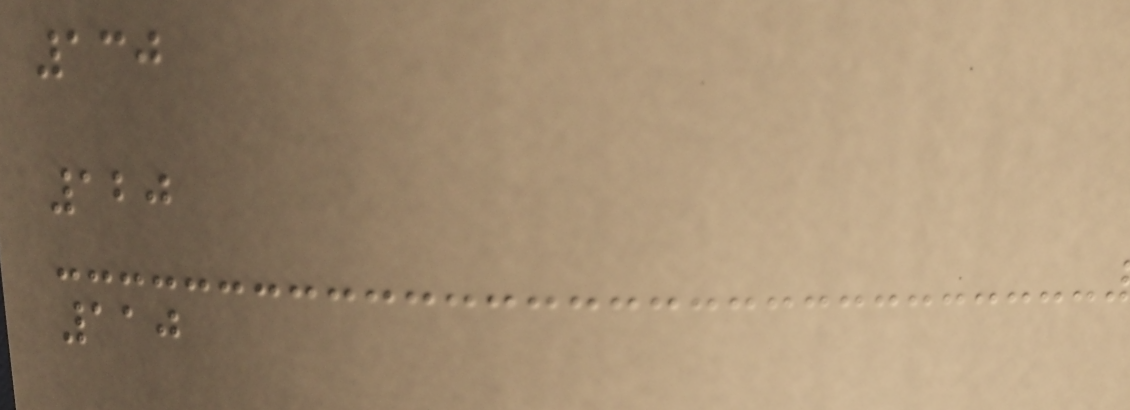130
120
110
